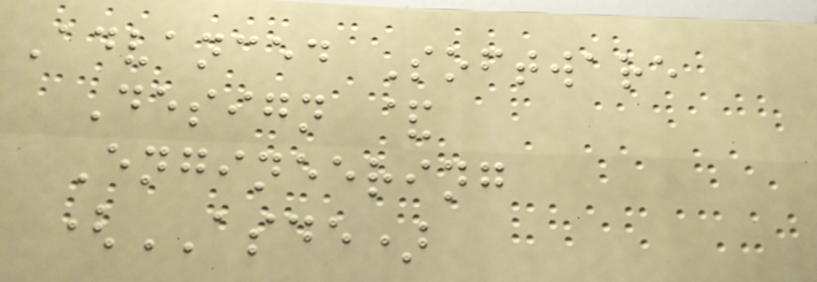Advanced Software
Design &
Engineering
(ASDE)
